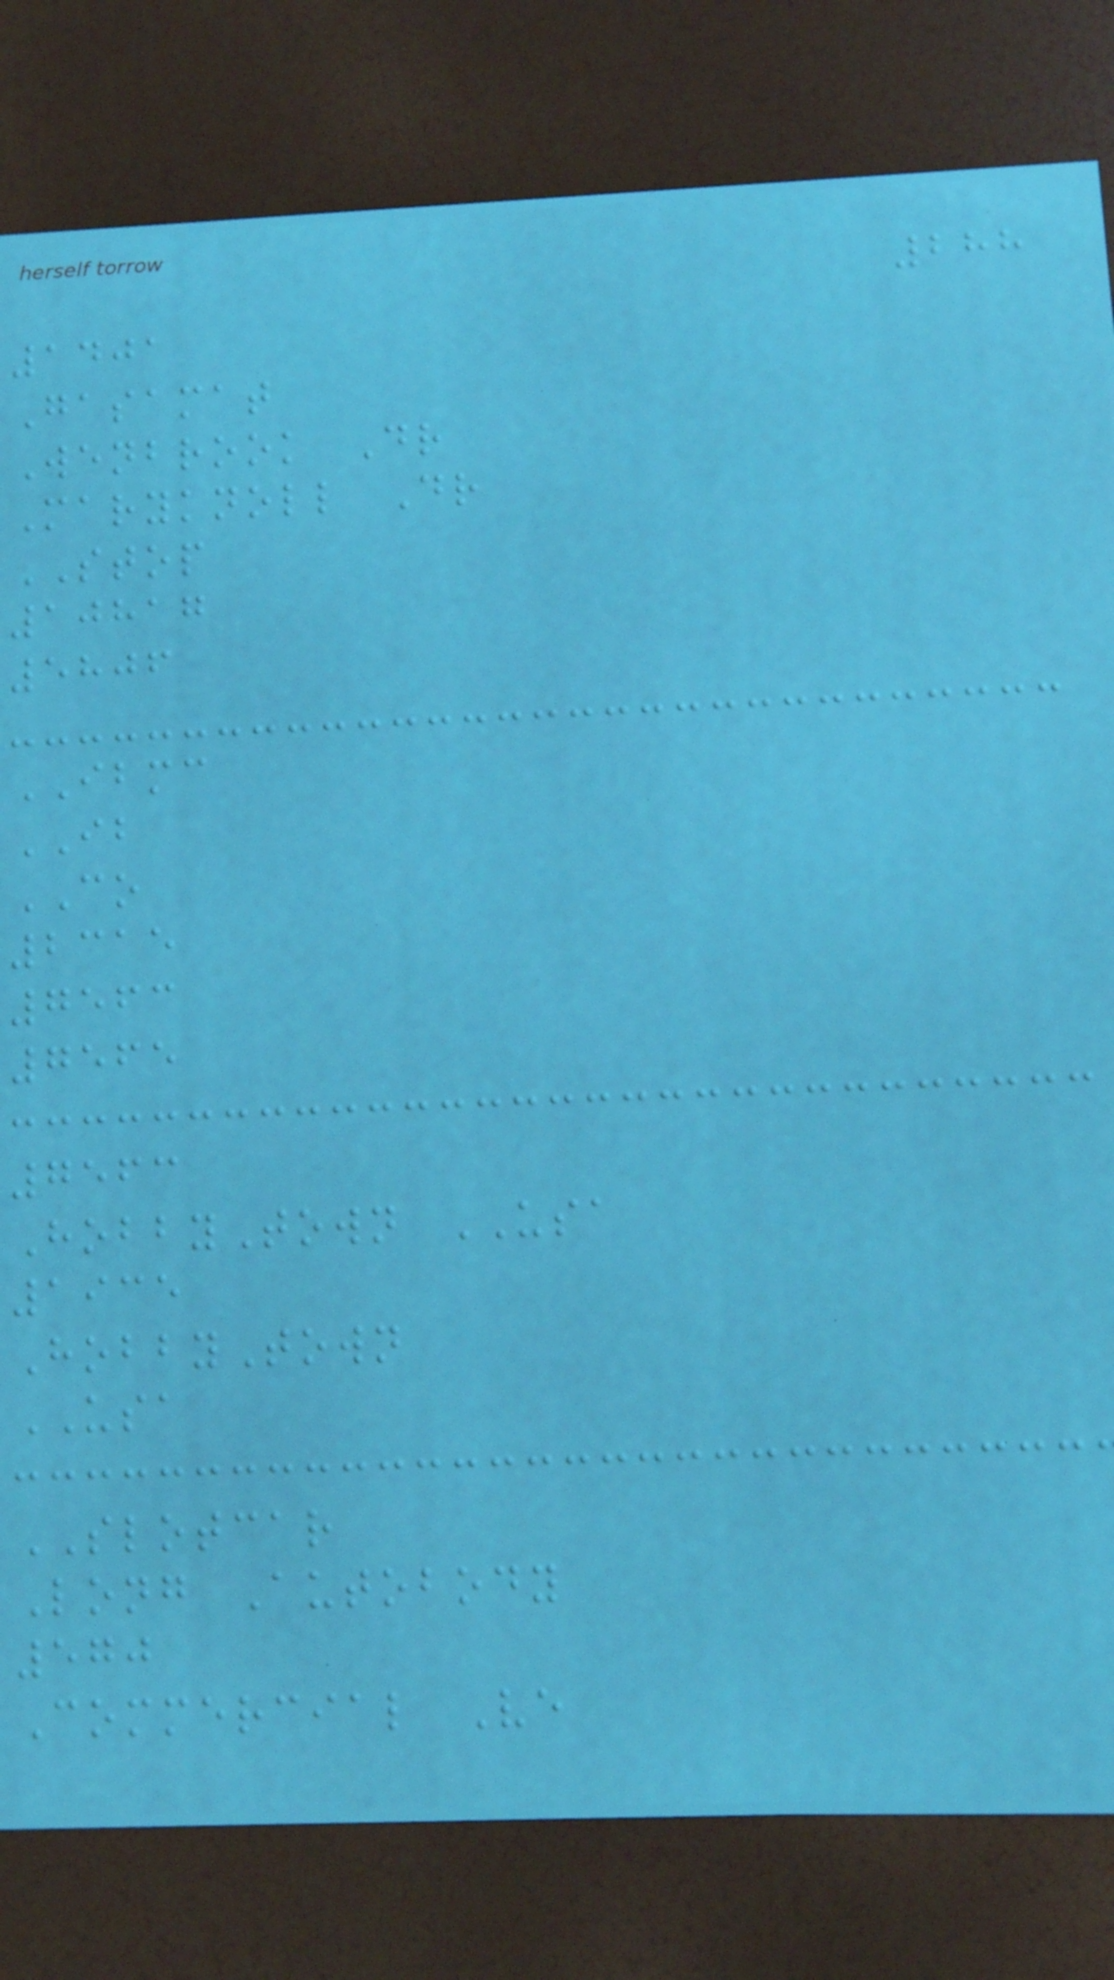288
1401
Gasamat
Wenbrook Dr
Maryknoll Dr
STOP
10817
5806
IBMC
IB
CO
2315
7563
7565
7563
HobbyTown USA
1935
HobbyTown
USA
SLOTCAR
Long Autobody
570
Commercial Ve
